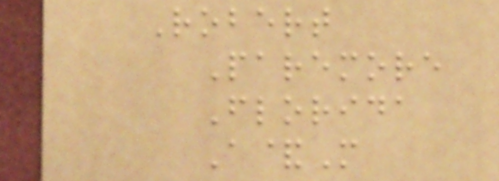Robert
Paremore
Florida
A&M
